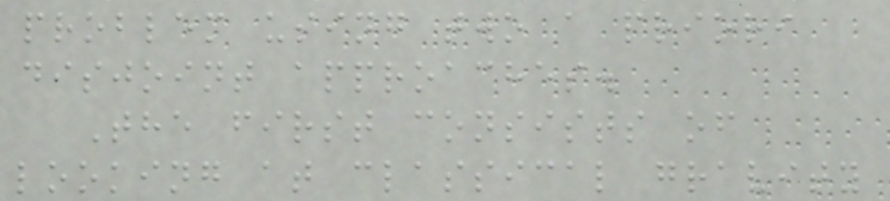problem using two a priori
disjoint approaches.
The first consists of
looking at classical gravity
